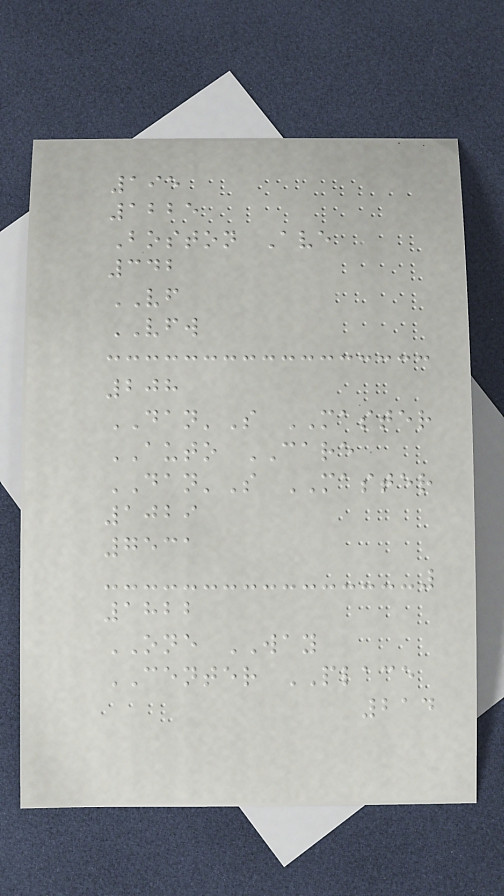195
1225
Boston Ave
342
VF
VFW
208
DAN'S MASTER
AUTO CARE
DAN'S MASTER
1029
7531
1822
ONE WAY
CENTER PLACE
214
